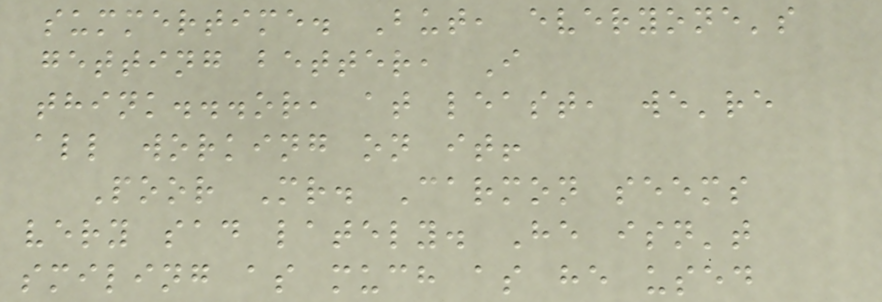summertime. But, everyone's
getting better, I
think...or, at least, we're
all working on it!
Poor Mr. Carmon seems
very sad lately. He isn't
smiling as much as he used
